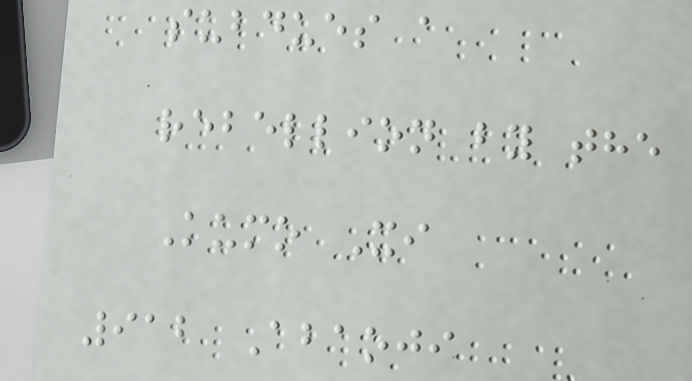subdues a
rebellion by the
Kumo Xi
912 Abaoji
